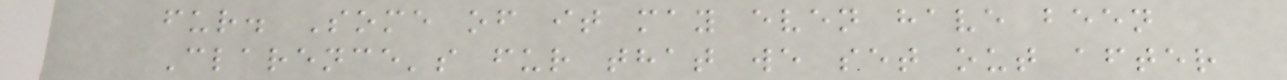fur. Some of it may even have been
Clarence's fur that we set out after
